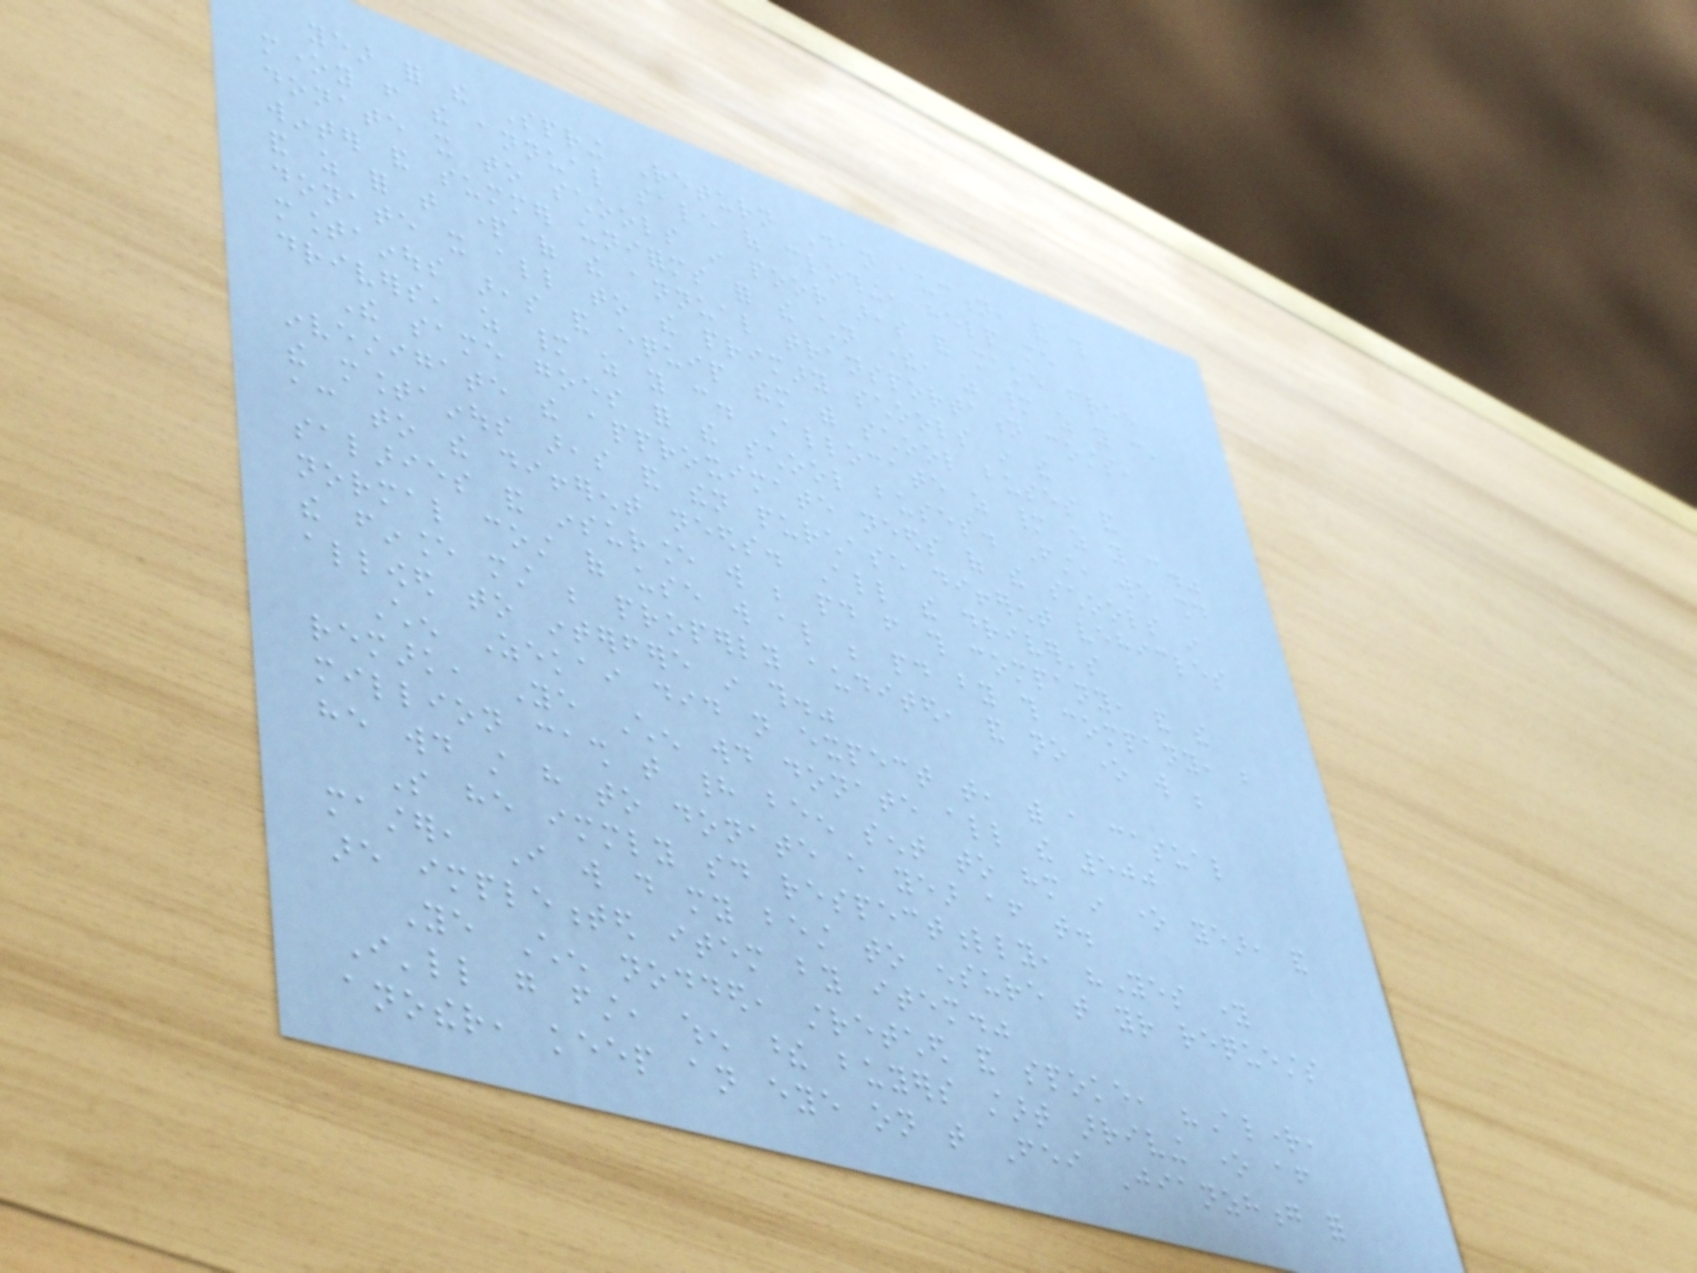year for the Spring Return Dan auction, and this
money from the annual sale of clothing, help me
donate it to schools in poor areas and make free
winter and summer uniforms for the children there, as many as you can,
and as for that part of the annual transportation costs,
donate it all to the primary schools in the
mountainous areas and equip them with school buses and
drivers, as many as you can. Allocate as many as you can."
The same goes for the school buses. First, we should
investigate the approximate needs of the schools in
the mountainous areas and then purchase different vehicles
according to the different needs. All the driver's
salaries and insurance will be paid from this company, and the
normal cost of use will also be paid by this company, but
the finance must be properly audited, and no one will be
allowed to interfere in this."
Chen Zekai did not expect that, with a casual
remark, Ye Chen would donate all the 500
million cash that had been sent to him in one year, and
he would still have to donate every year after that.
So he immediately said respectfully, "Yes young
master, I will do my best to ensure that your requests
are implemented item by item."
Ye Chen nodded, stretched and spoke, "Alright,
I'll go first, when these buyers start arriving one after
another, keep an eye on that Fei Jianzhong for
